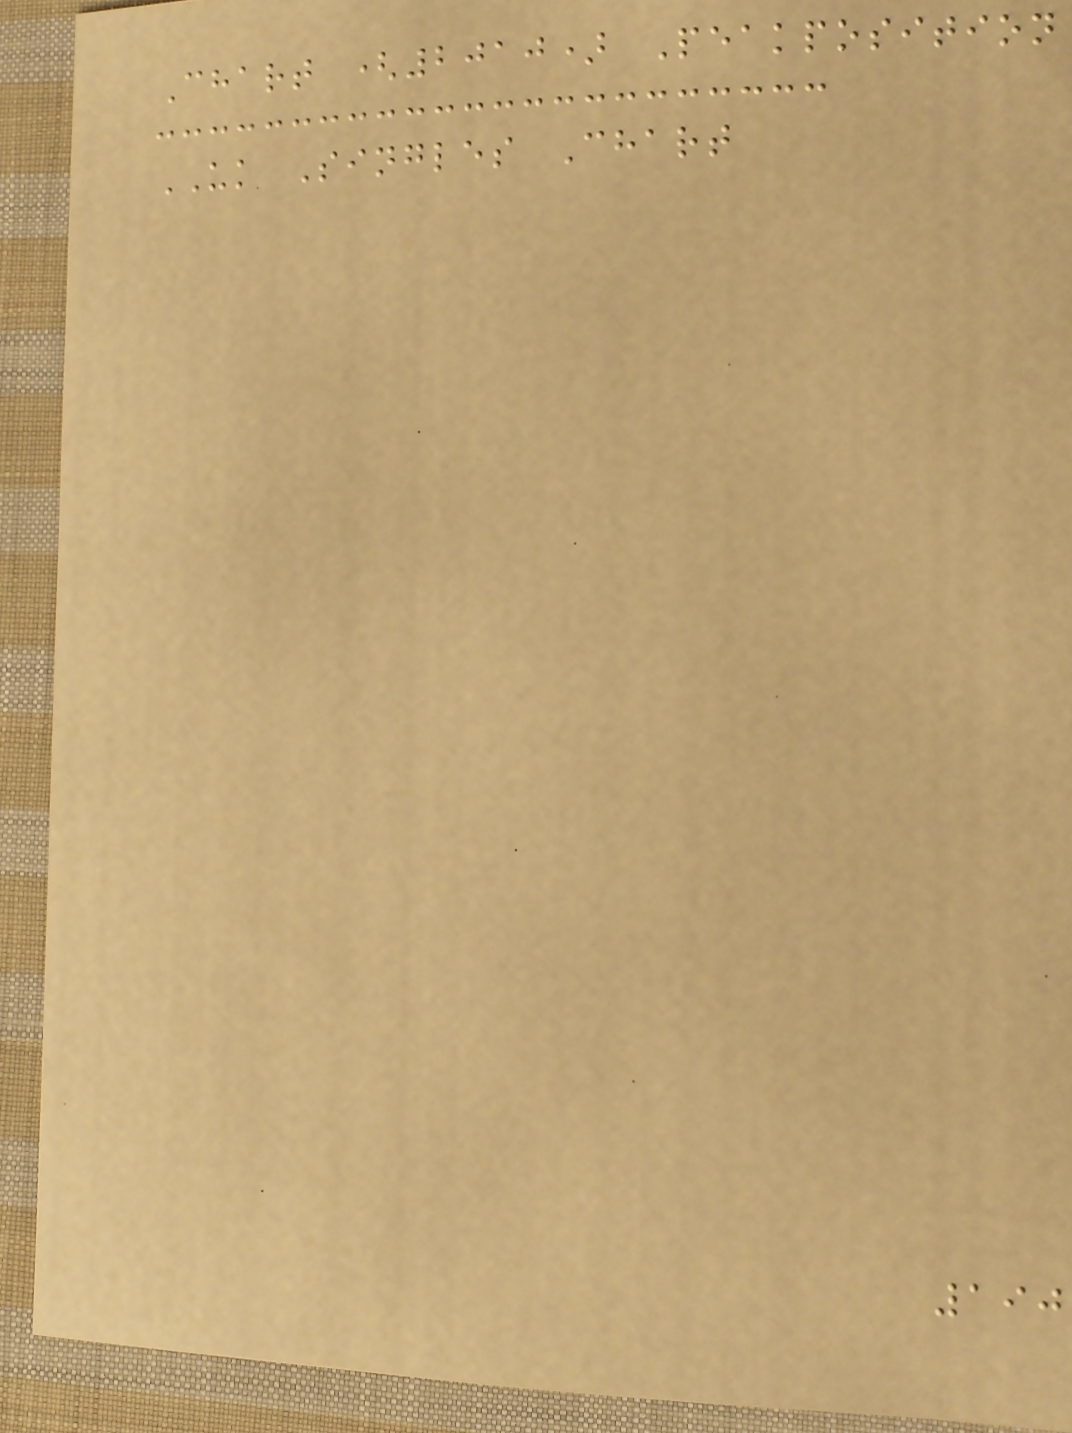Chart (2010) Peakposition
UK Singles Chart
190
